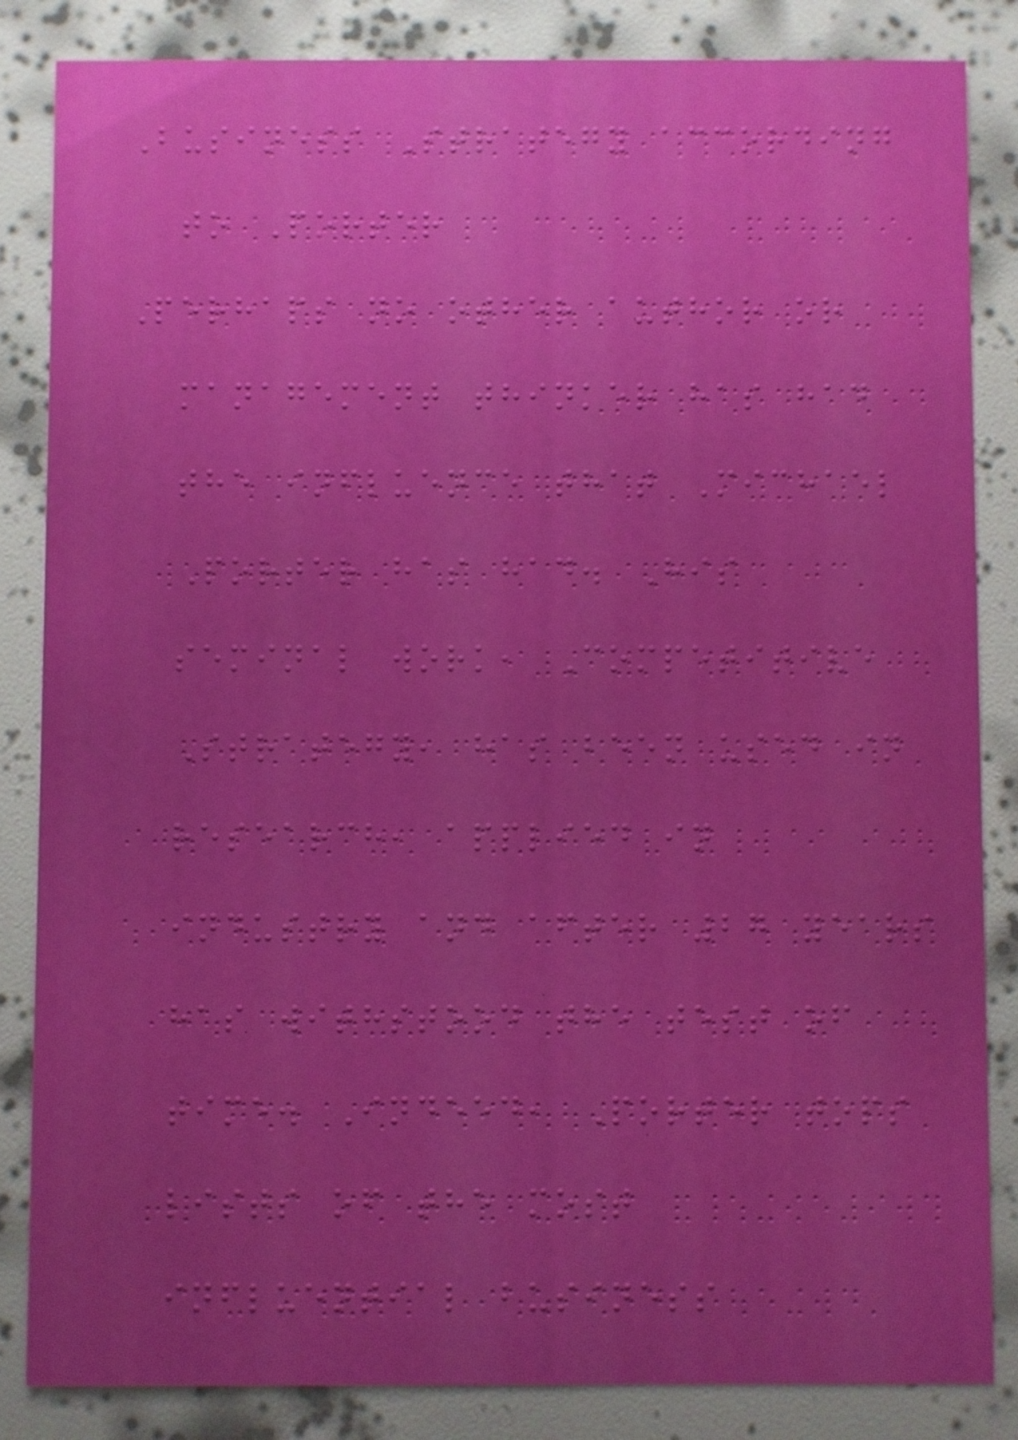Business Strategy according
to Porter
Perhaps no other author or
management thinker has had
the influence that Michael
Porter has had. His
seminal work, Competitive
Strategy, has been used in
research, applied in
industry and after 27 years
has withstood the test of
time. Indeed, Porter tops
lists of the most
influential business
